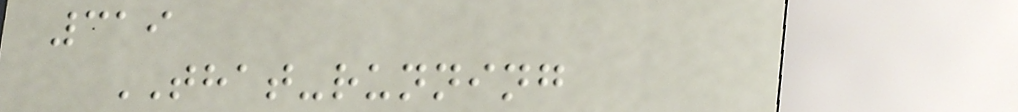319
THAT-running
